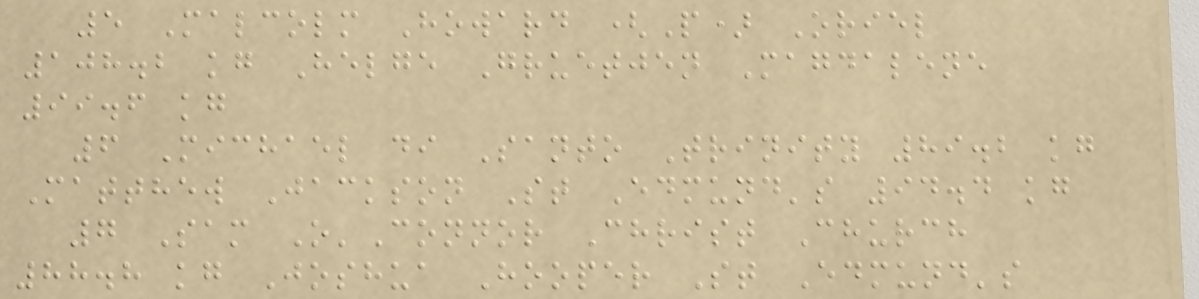5 Malcolm Howard (P) Oriel
108.2 kg Helge Gruetjen Magdalene
99.6 kg
6 Michael di Santo Trinity 89.2 kg
Matthew Jackson St Edmund's 94.4 kg
7 Sam O'Connor Christ Church
88.8 kg Joshua Hooper St Edmund's
